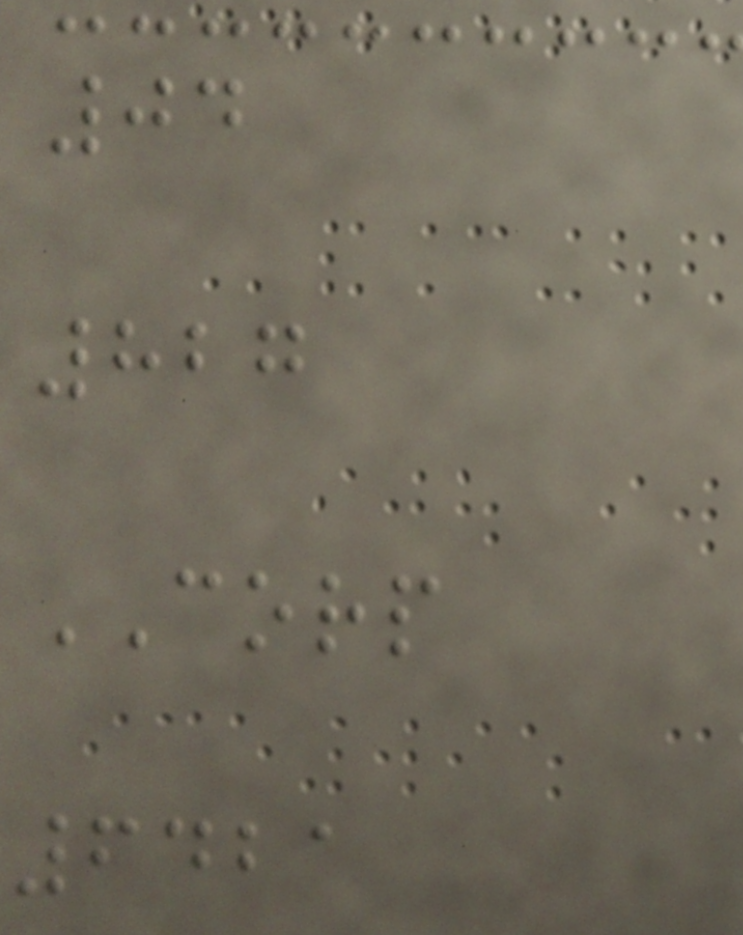04
827
CORP
6421
